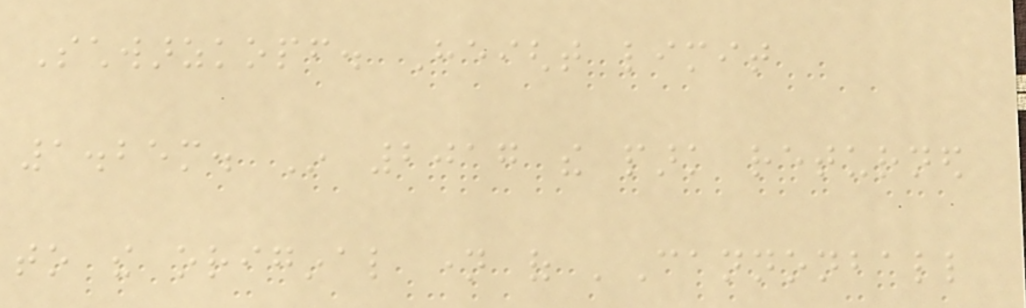Schwarzkopf. Height limit
1.25m. In 2017 the park returned
to the original name of 'Cannonball
